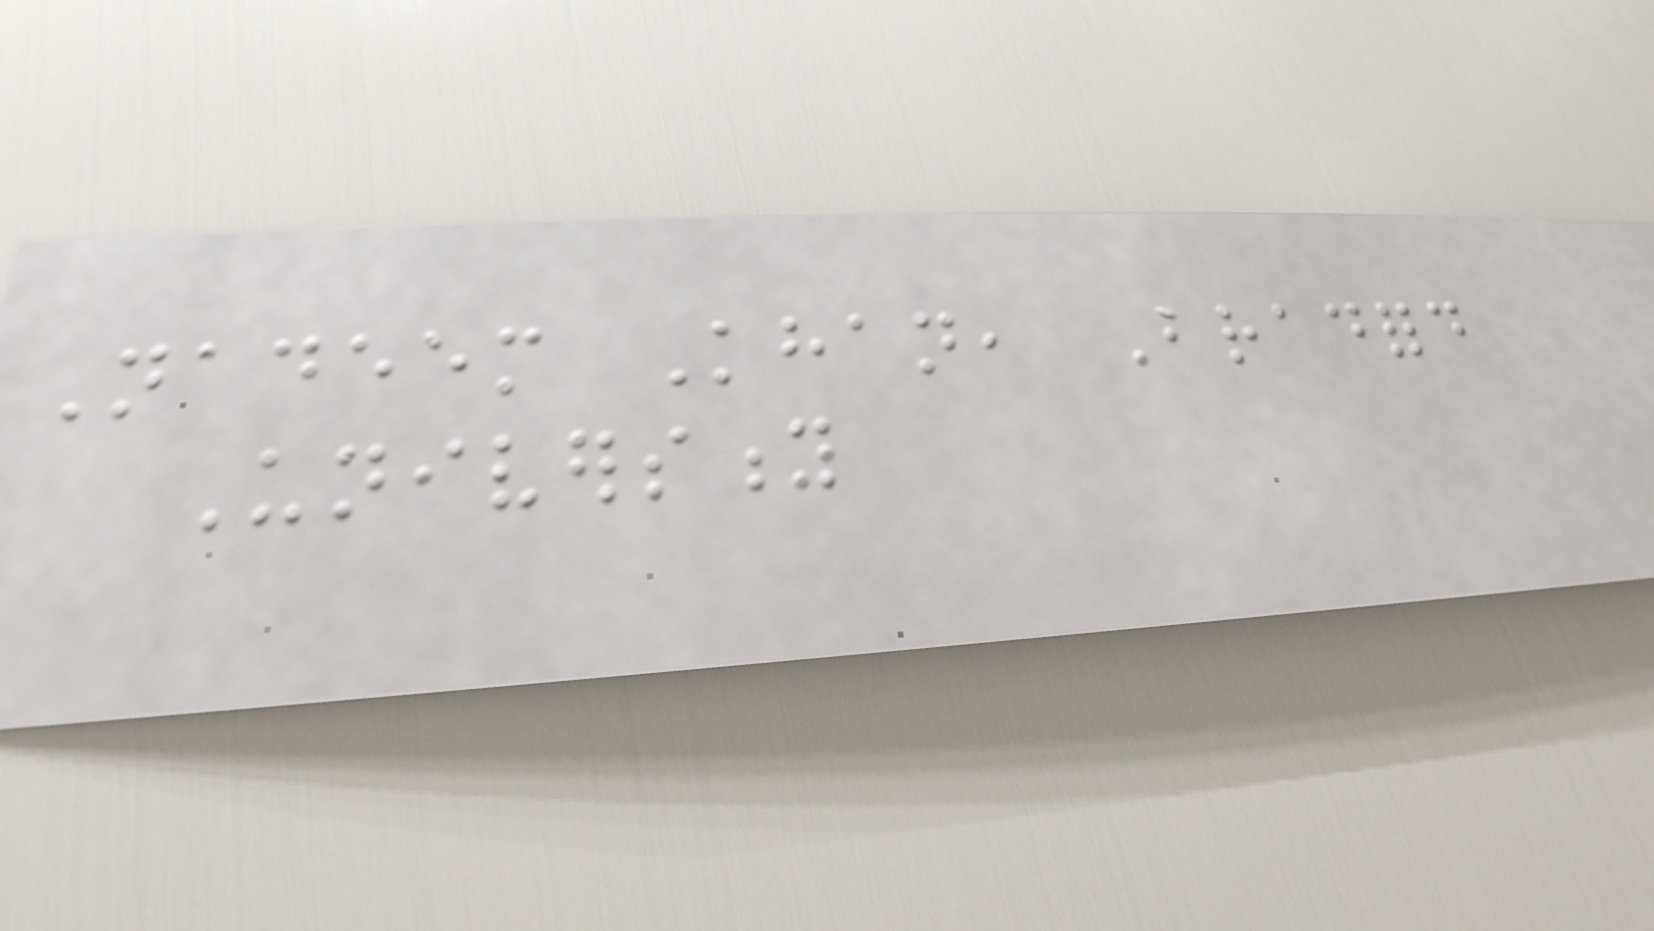Nadeem Khan, Bradford
University
